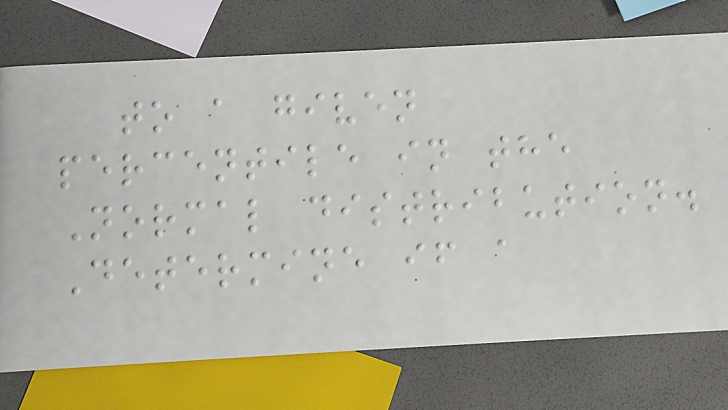to a given
percentile in the
Normal distribution.
Determine if a
